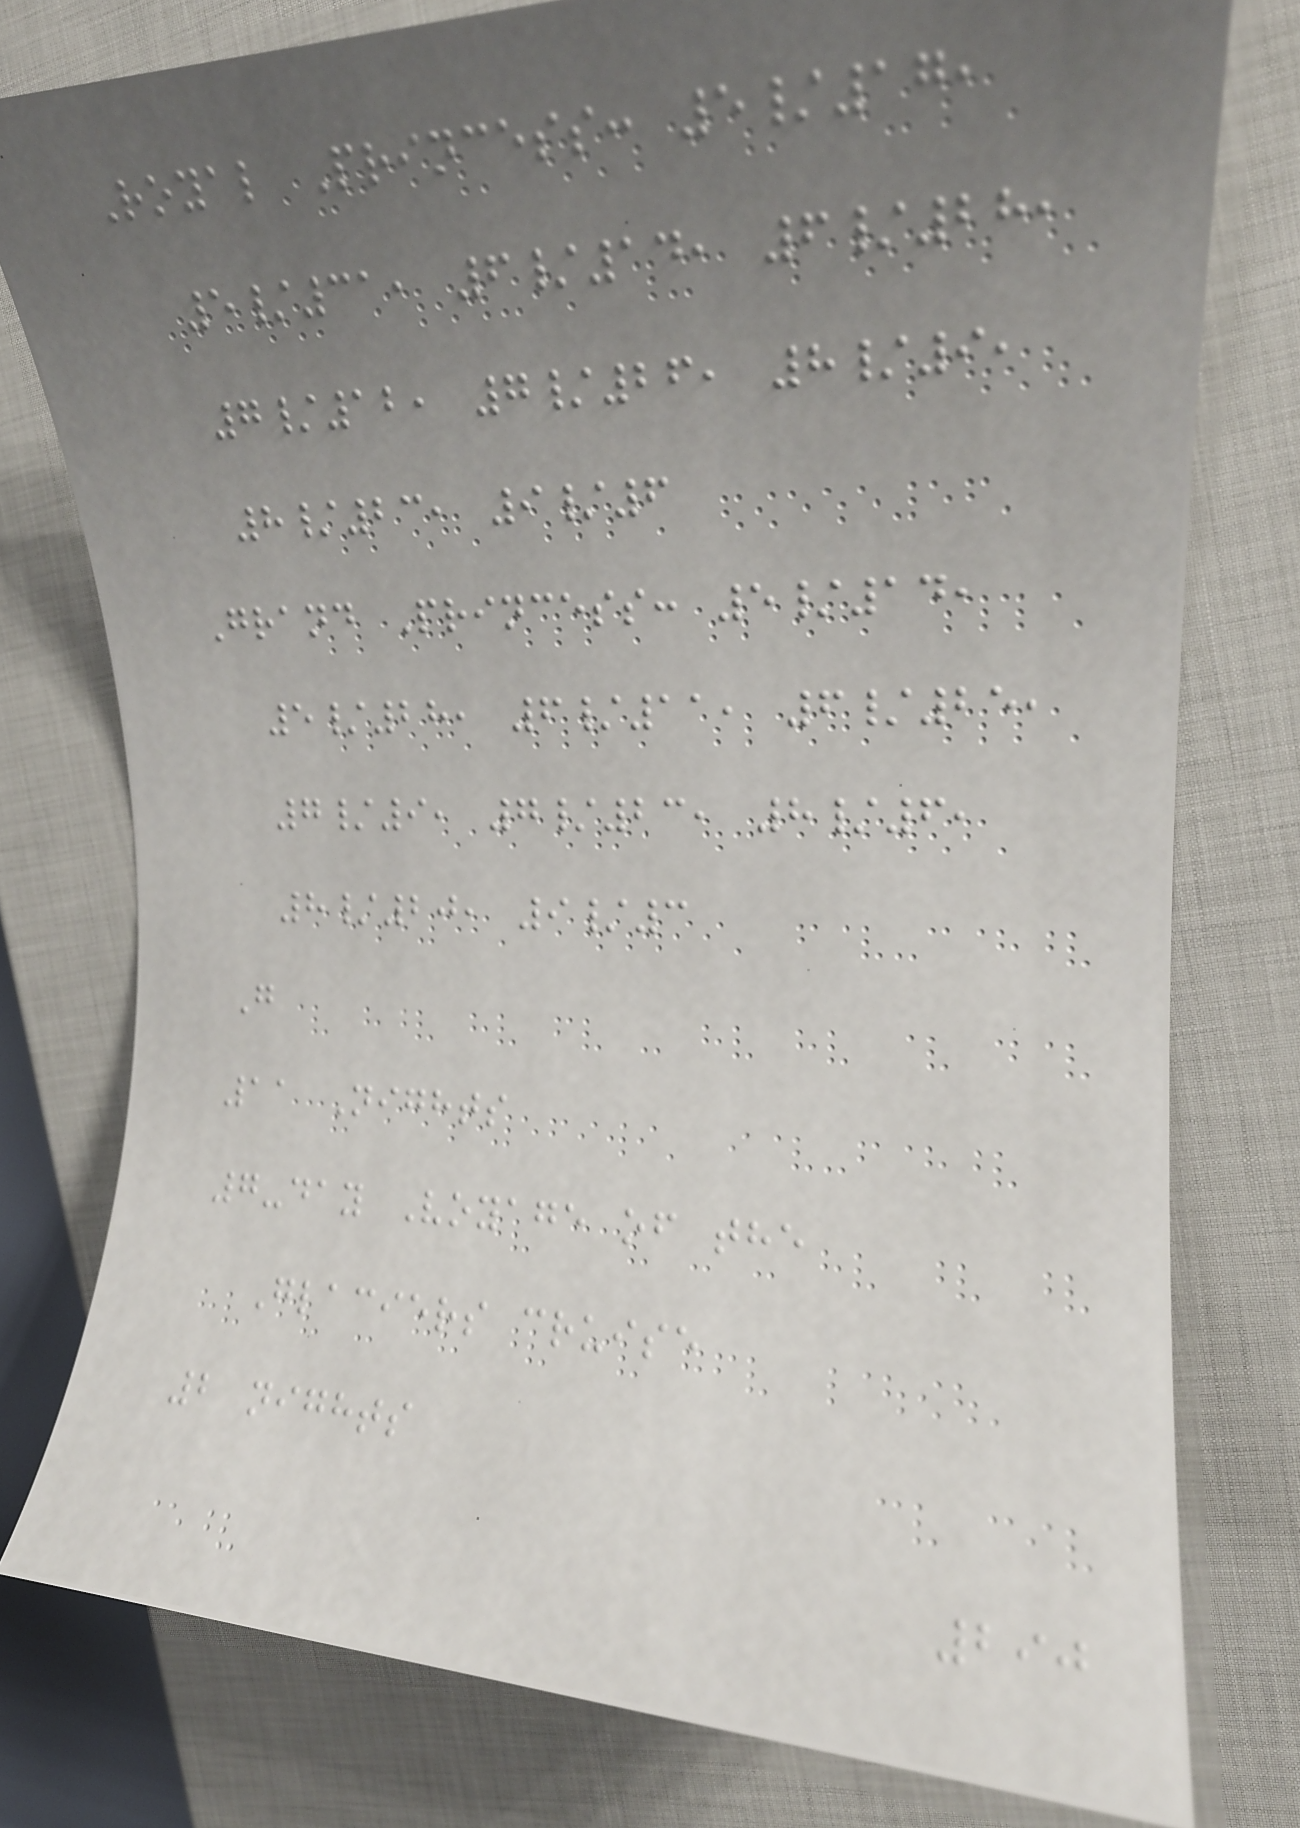Royal Princess: 5/17,
5/31, 6/14, 6/28,
7/12, 7/26, 8/9,
8/23, 9/6
Grand Princess: 5/14,
5/28, 6/11, 6/25,
7/9, 7/23, 8/6,
8/20, 9/3
G
11 Nights
7-day Voyage of the
Glaciers cruise
2 nights
290
